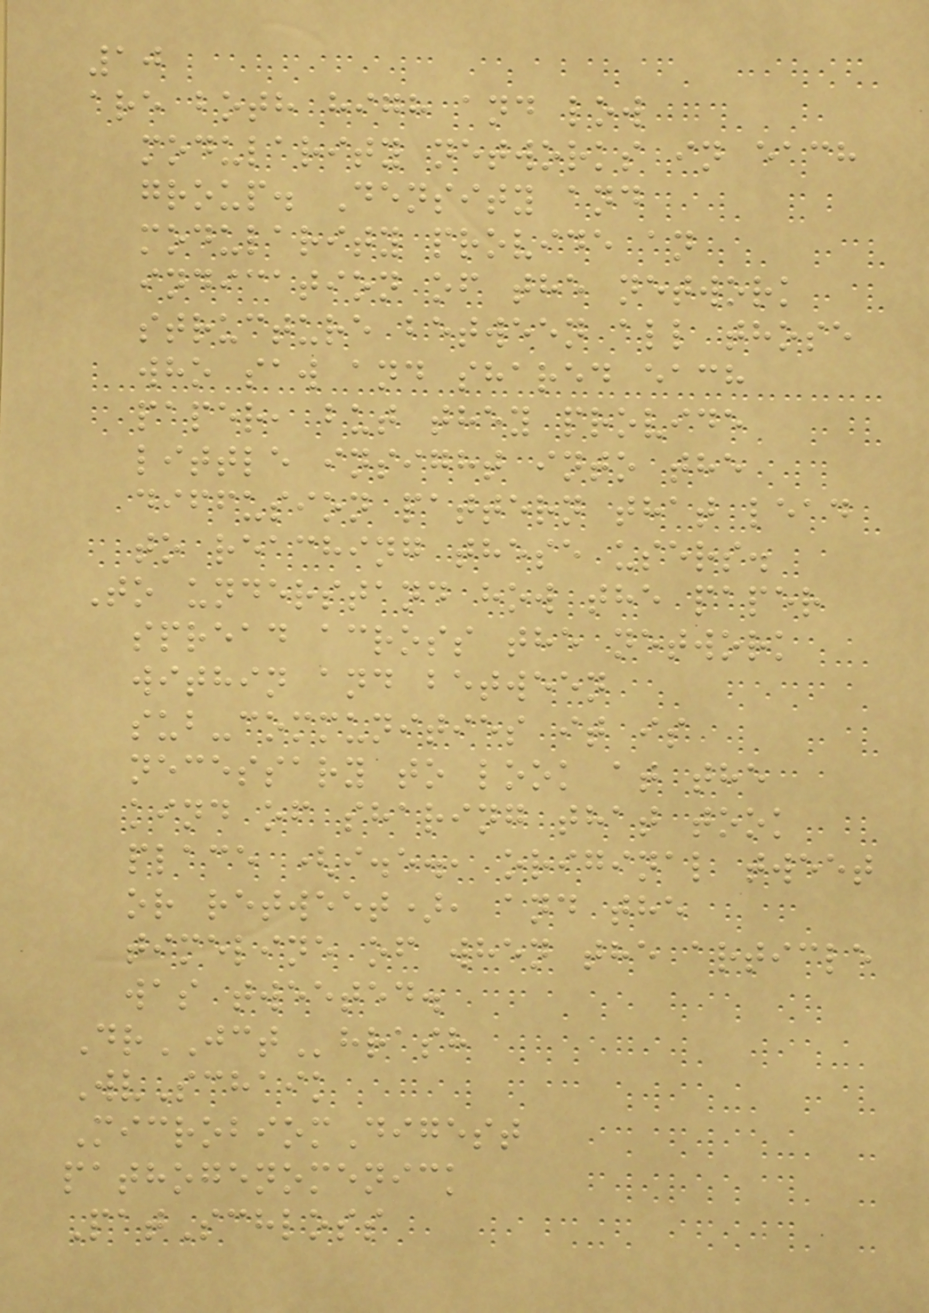10
are both high and low
modularity networks in each
group. Density and
modularity provide an
indication of the network
structure between all those
who saw and shared each
paper, but they provide
little insight into the
diffusion pattern that lead
to reaching these users.
To understand how the paper
spread across the network
within and between
sub-communities it is
necessary to look at the
kind of sharing that took
place (i.e., original tweet
or retweet), and the
timeline of when the article
was tweeted.
DrJCThrash
WvSchaik
MicrobiomDigest
pathogenomenick
PatSchloss
